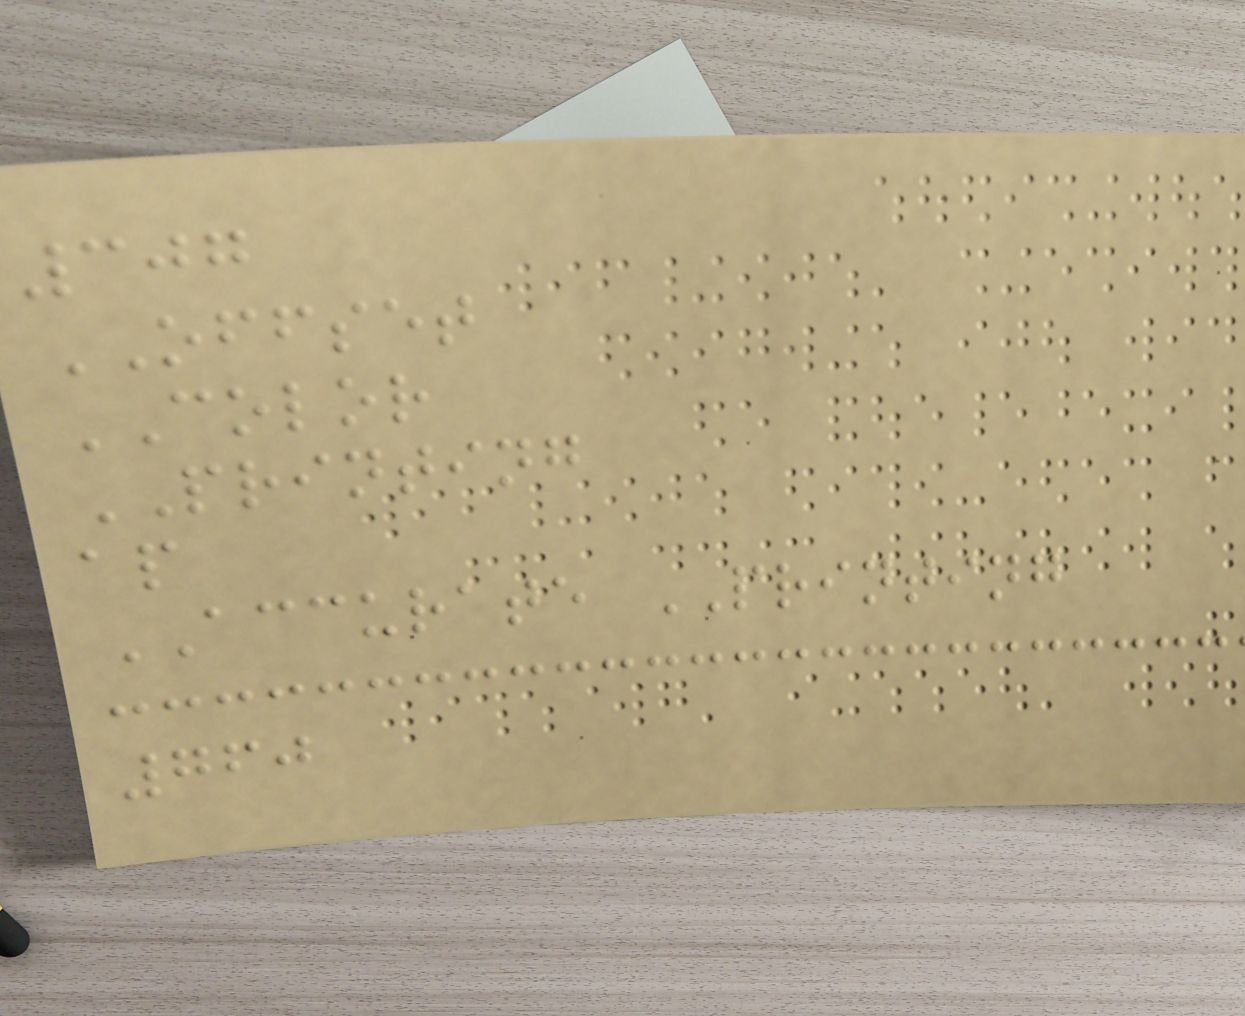307
OFFSET
COLOR
PRINTING
ap
ACCURATE PRINTING
760
